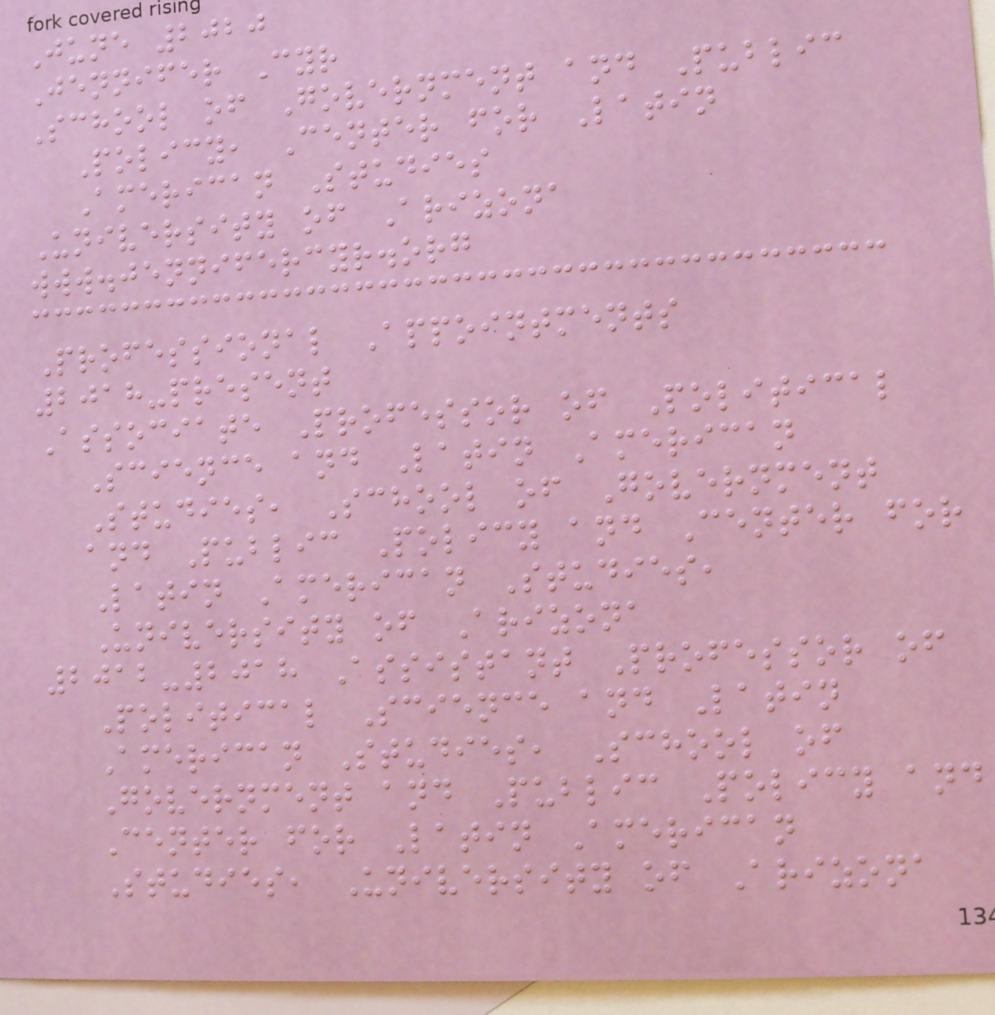June 2020
Jennifer Cyr
School of Government and Public
Policy, Center for Latin
American Studies
University of Arizona
www.jennifercyr.org
Professional Appointments
2018-present
Associate Professor of Political
Science and Latin American
Studies, School of Government
and Public Policy and Center for
Latin American Studies,
University of Arizona
2012-2018 Assistant Professor of
Political Science and Latin
American Studies, School of
Government and Public Policy and
Center for Latin American
Studies, University of Arizona
